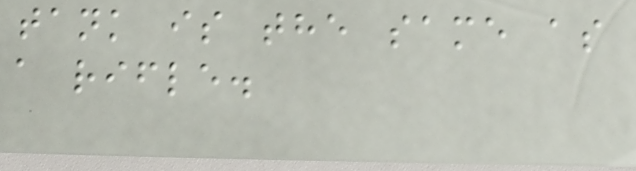tank is the same as
a rifle.
